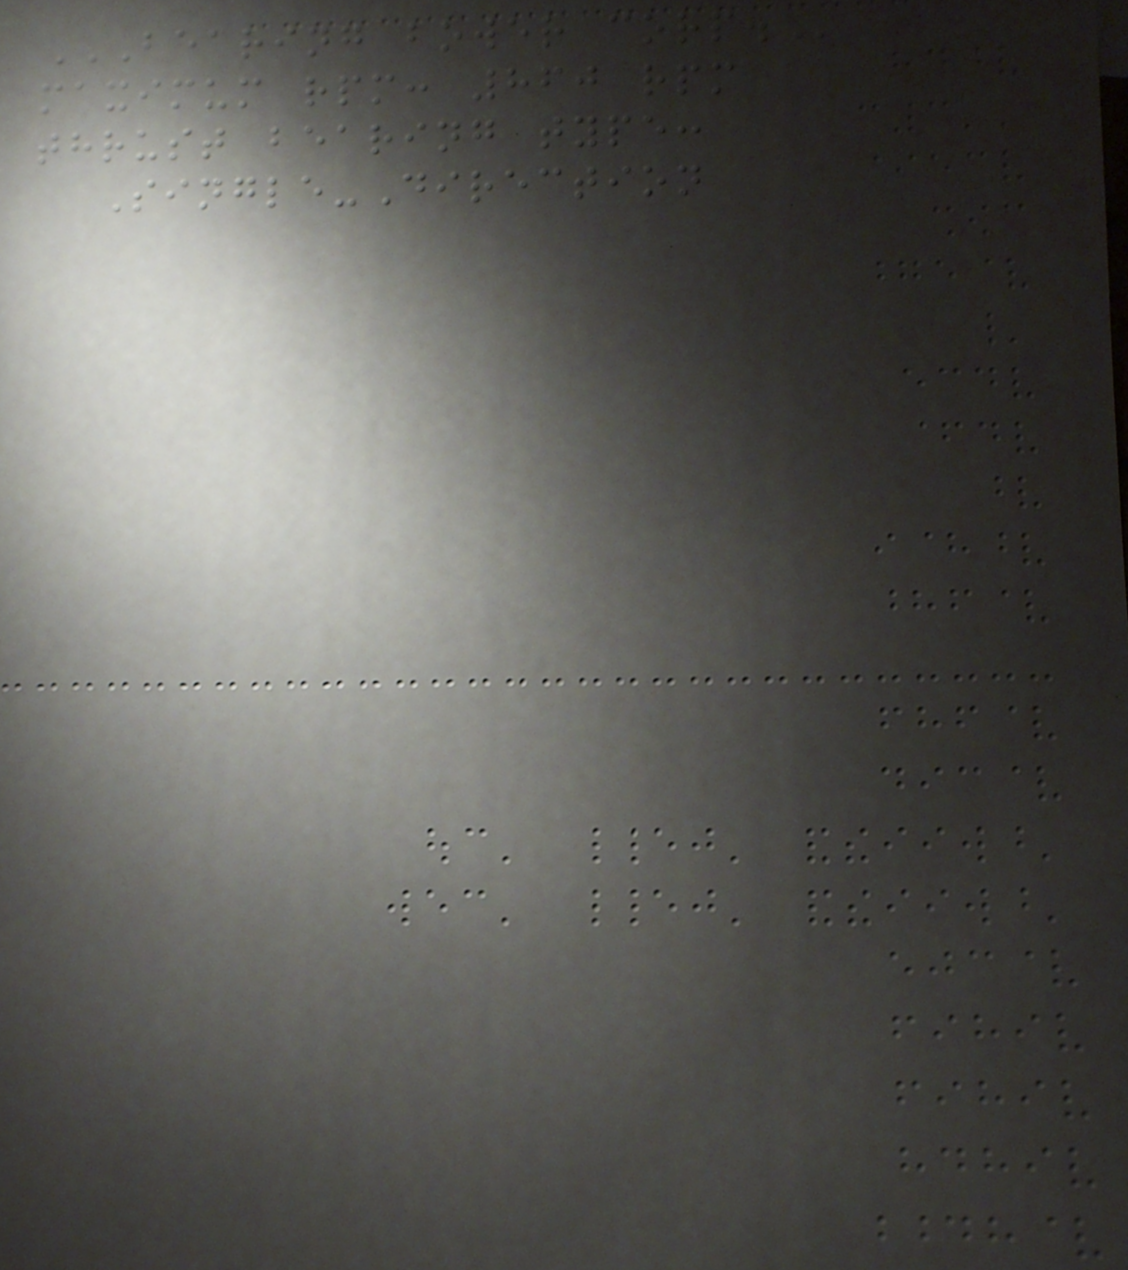BEARING BOWER CORP.
maximum rpm: 860 rpm
thrust bearing type:
Single-Direction
